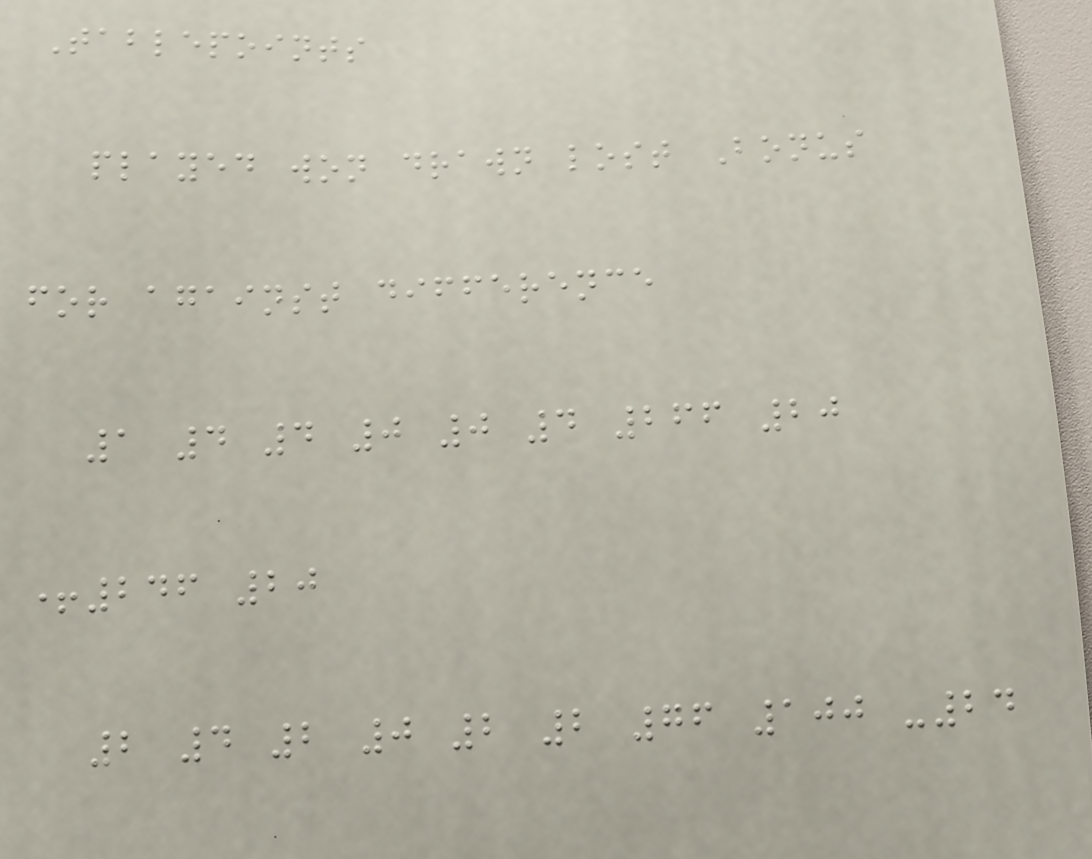Tablepoints
played won drawn lost Bonus
for against difference
1 4 4 0 0 4 266 20
+246 20
2 4 2 0 2 2 76 100 -24
